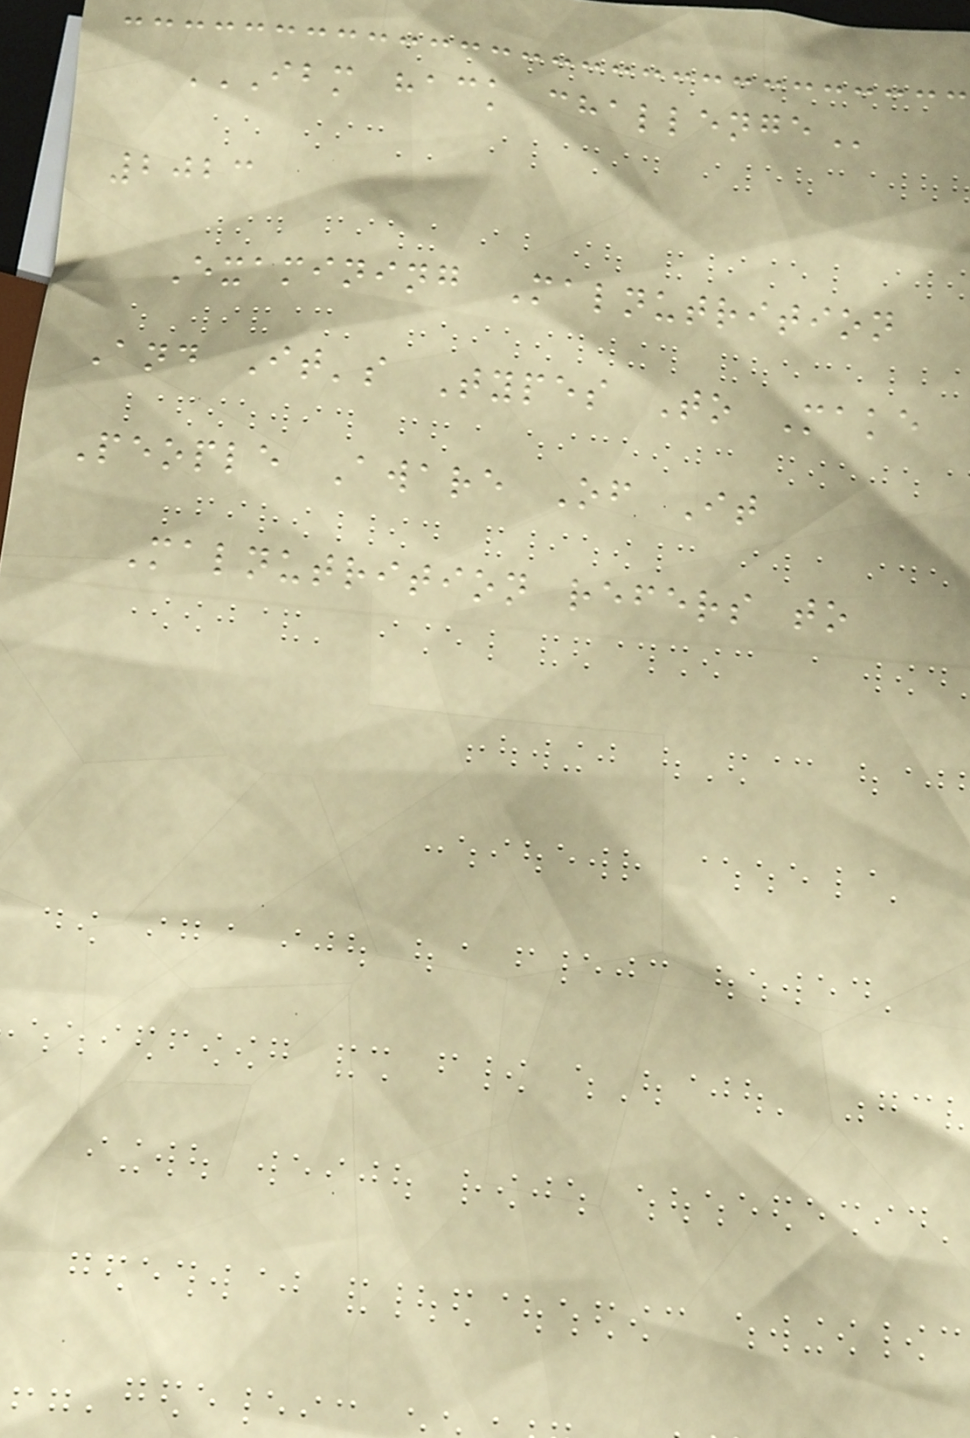IBM HACK CHALLENGE
2023
Examining Malnutrition
And It's Types To Make
People Aware Of It
Malnutrition refers to
